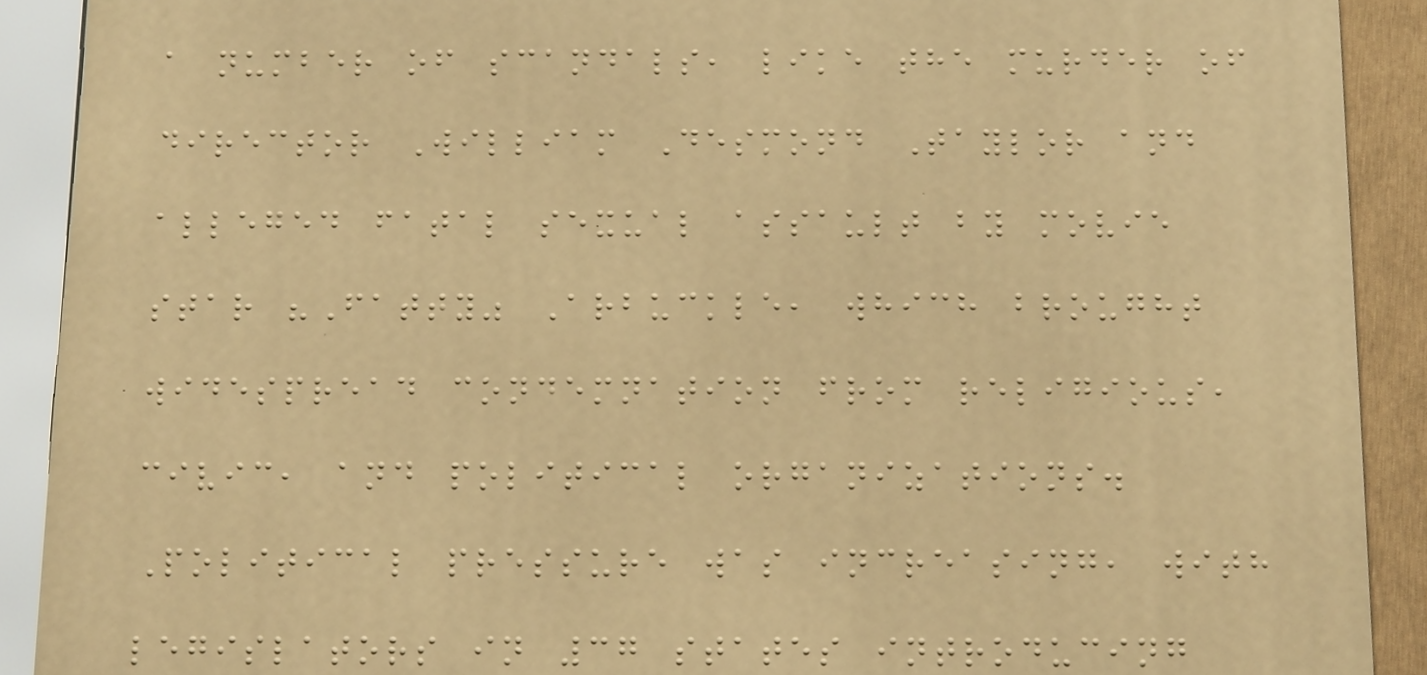a number of scandals, like the murder of
director William Desmond Taylor and
alleged fatal sexual assault by movie
star "Fatty" Arbuckle, which brought
widespread condemnation from religious,
civic, and political organizations.
Political pressure was increasing, with
legislators in 37 states introducing
